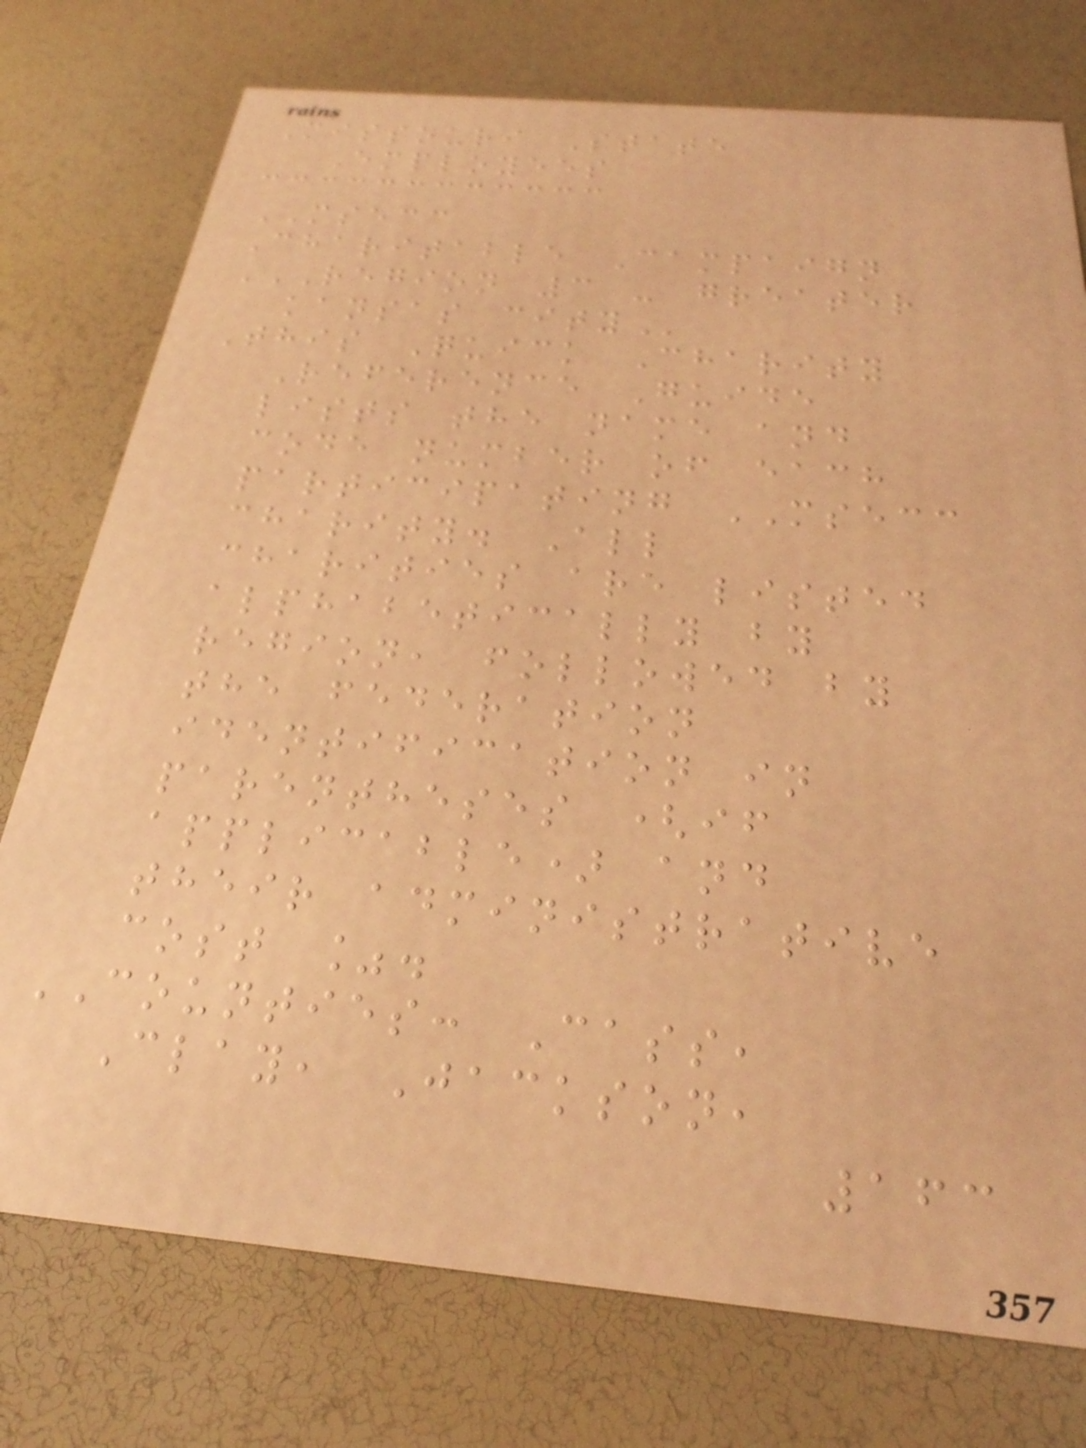Missouri State
Employees
MSECC
Charitable Campaign
REGION 3 - GREATER
KANSAS CITY
This Quick Charity
Reference Guide
lists the name and
code number of each
participating MSECC
charity. All
charities are listed
alphabetically by
region, followed by
the federation
identification in
parentheses (if
applicable) and
their administrative
cost %.
COUNTIES: Cass,
Clay, Jackson,
163
